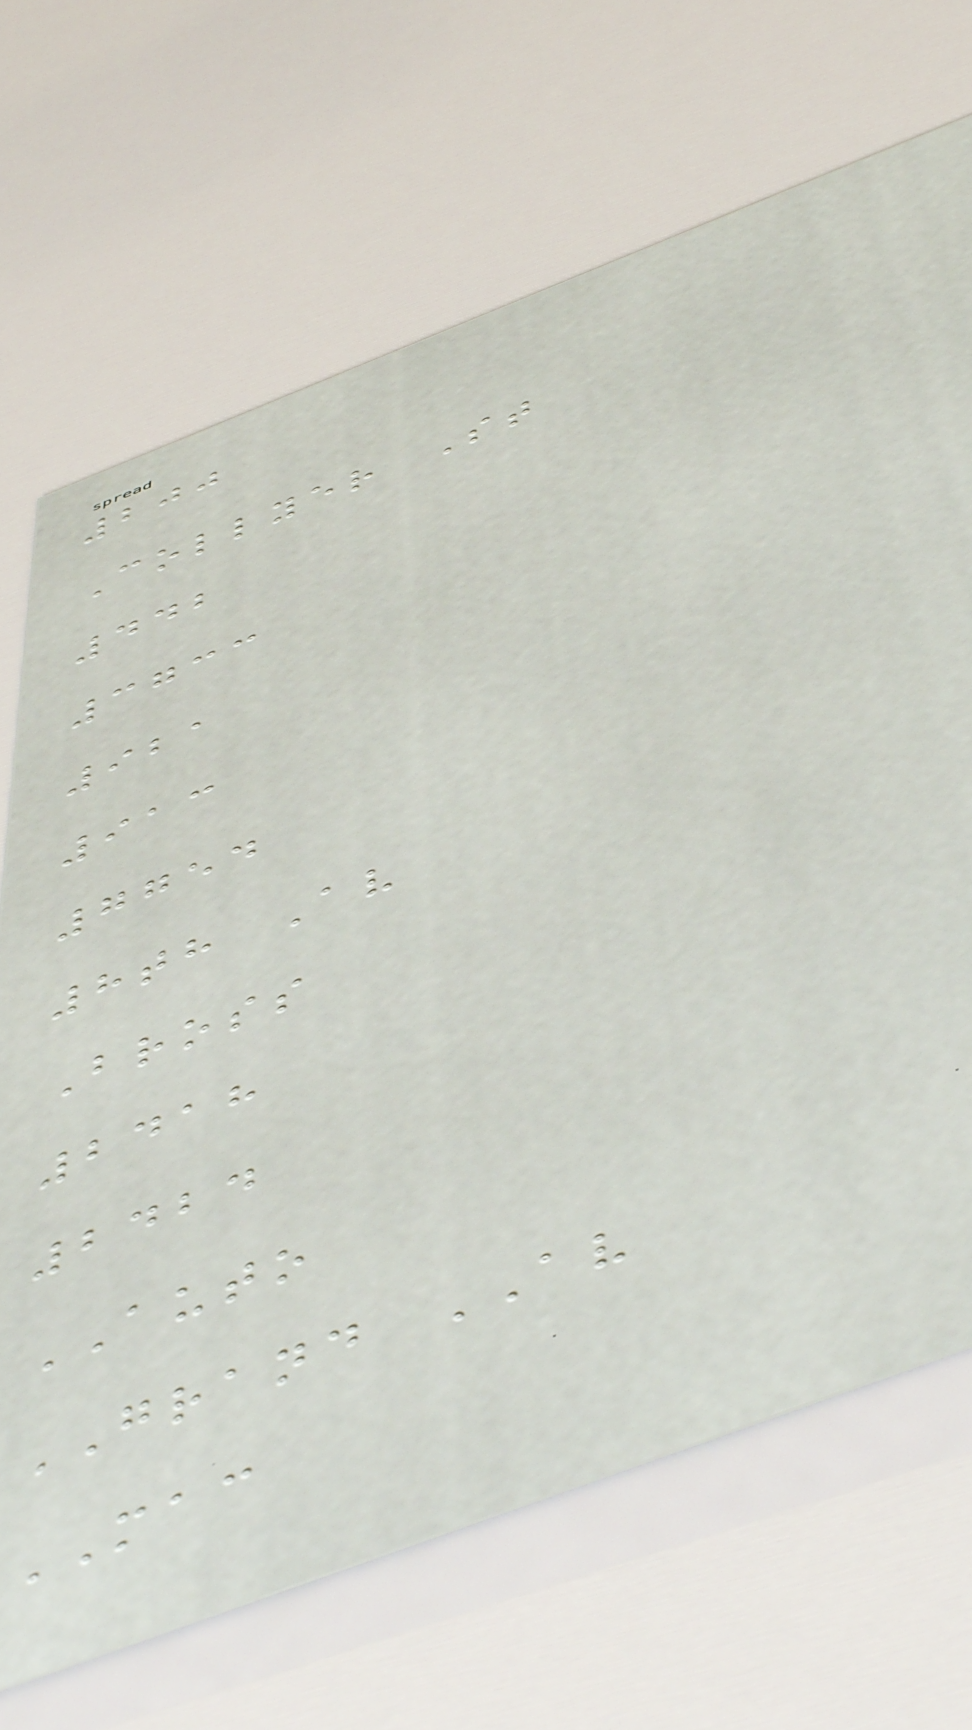200
Collyer St
442
3733
921
913
7754
8th Av
Bross
2418
2424
AUTO
GRAND AV
MAC
